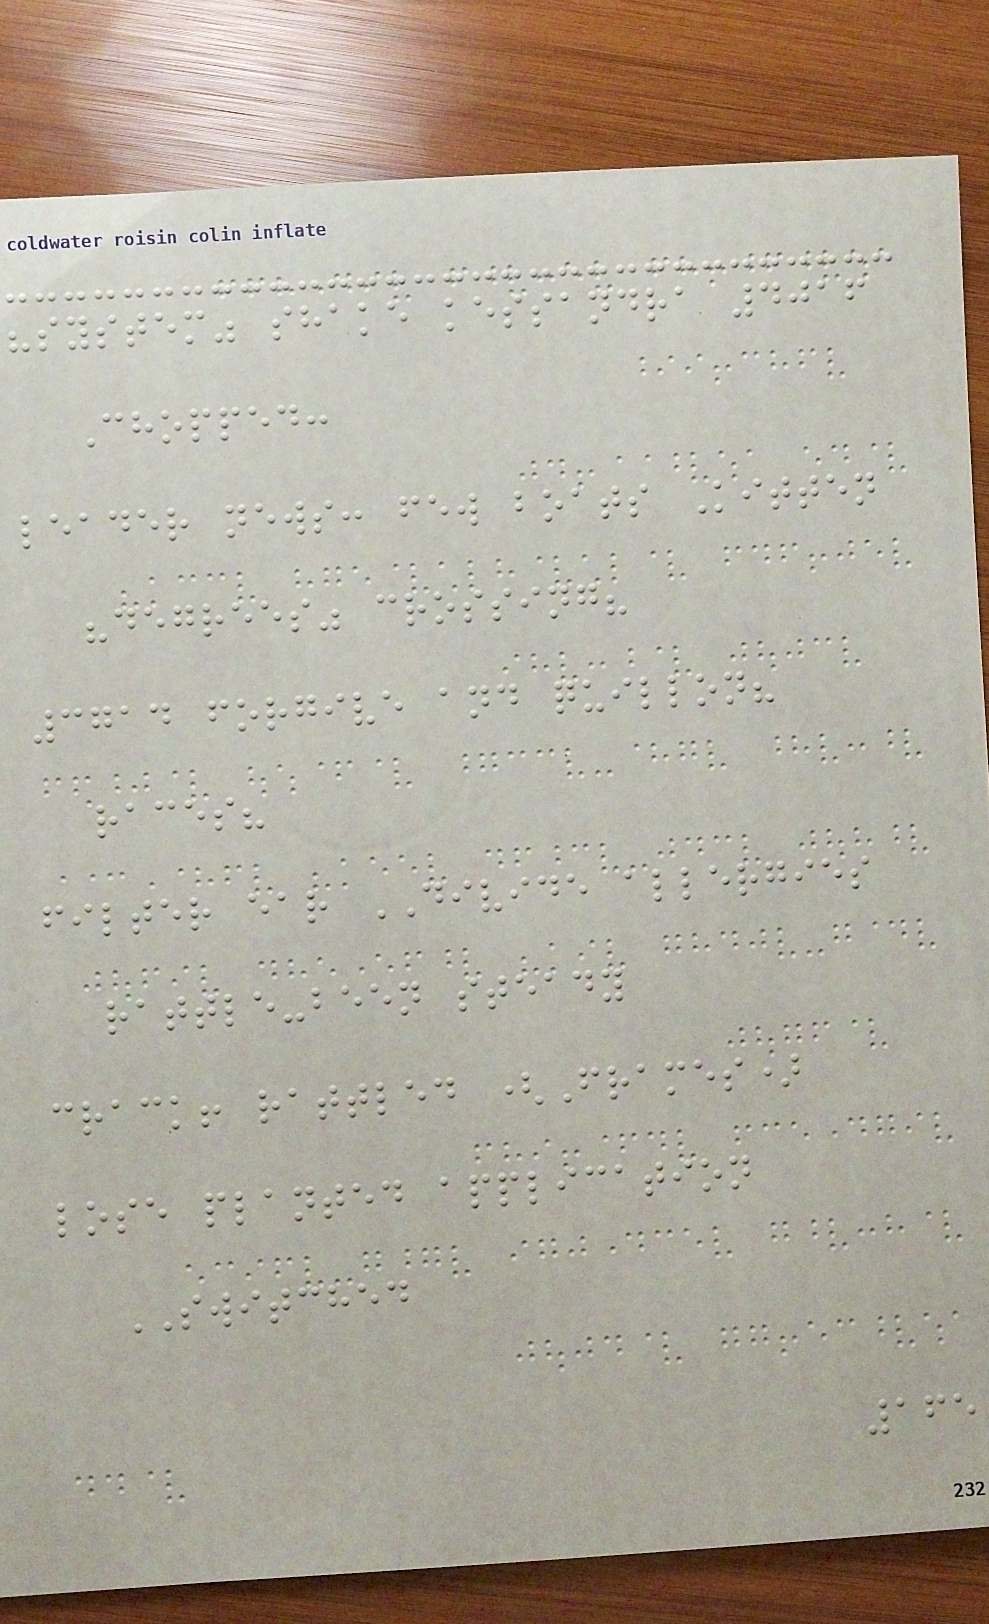"system" shake kessandra 4016
Chopped:
leader news: few boats Kitten
"degrees" crossing?
3714 forgive and quillon?
races?
filter ear DIVIDE allergies
rattle-been steady
crack! rattled (Frames)
lose planted application
SWITCHED
165
